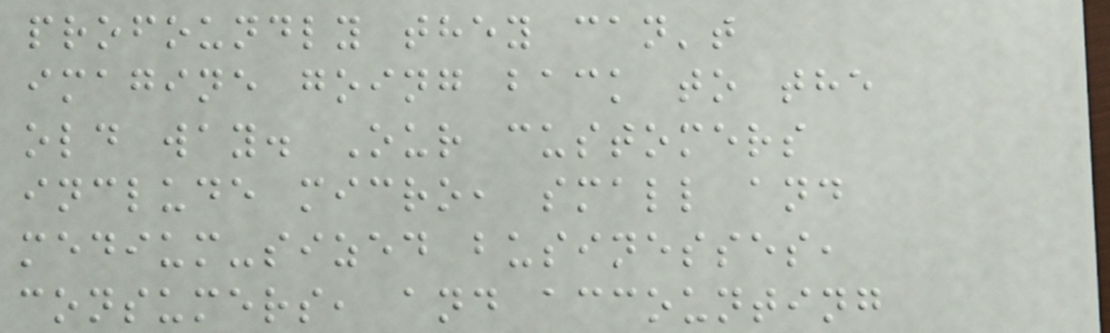profoundly they can't
imagine going back to the
old way. Our customers
include micro, small and
medium-sized businesses,
consumers, and accounting
